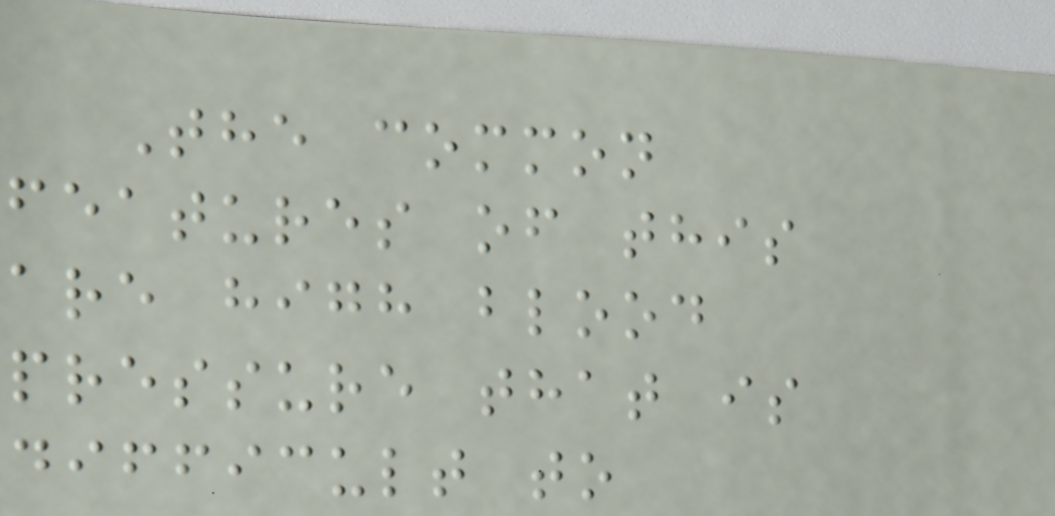The common
features of this
are high blood
pressure that is
difficult to
